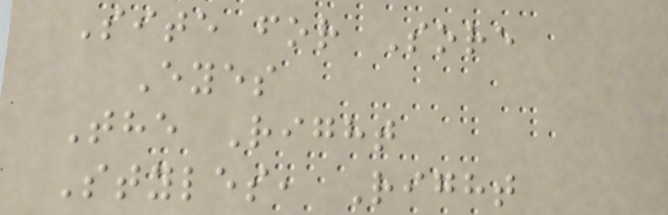Site for Sore
Eyes
The Right
Styles, Right
